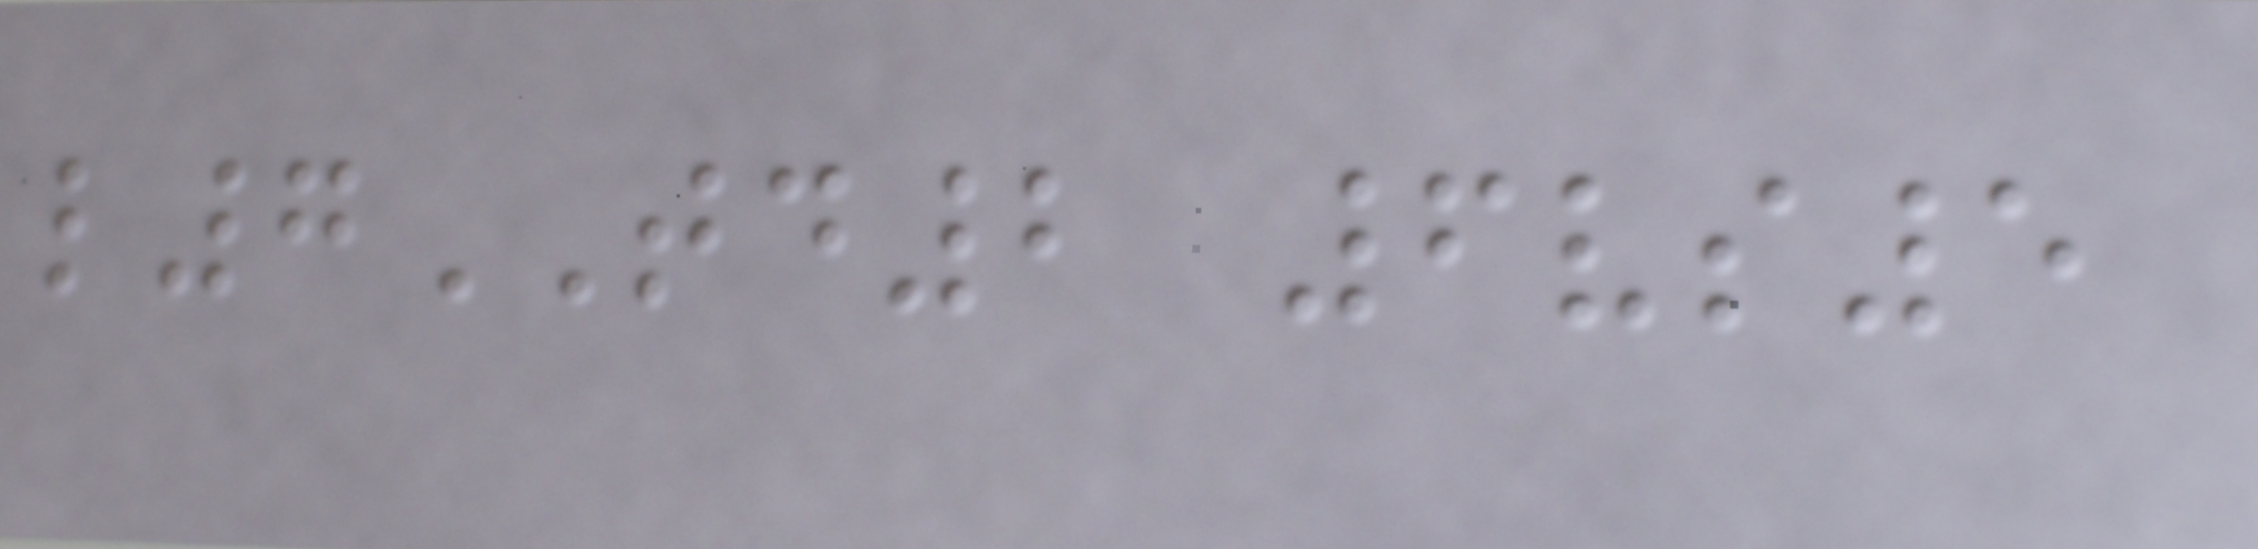l7TD2 6vs5
